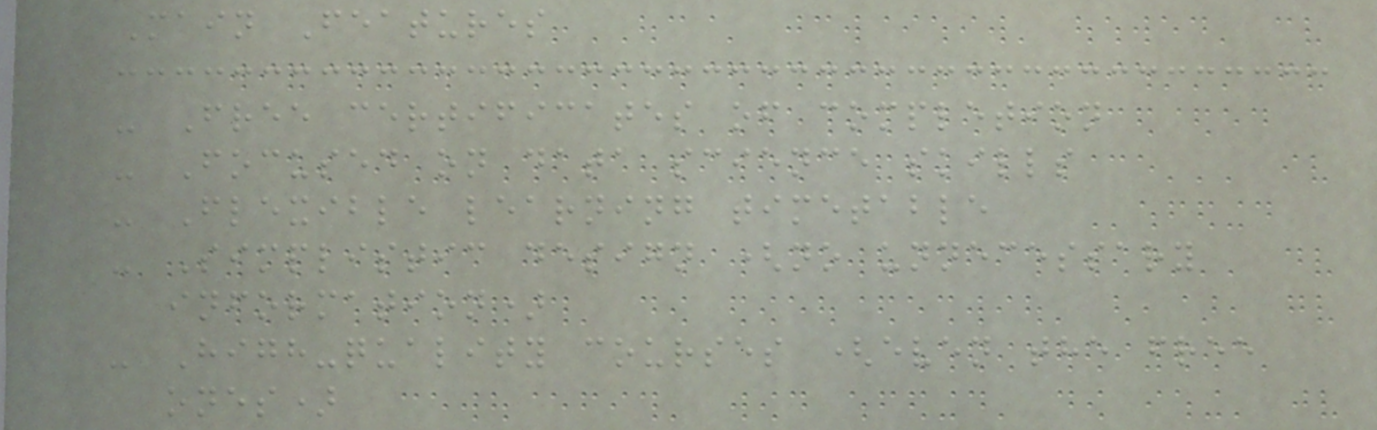Main Features
- Free certificates of completion
- Focused on data science skills
- Flexible learning timetable
- Simplistic design (no unnecessary
information)
- High-quality courses (even the free
ones)
